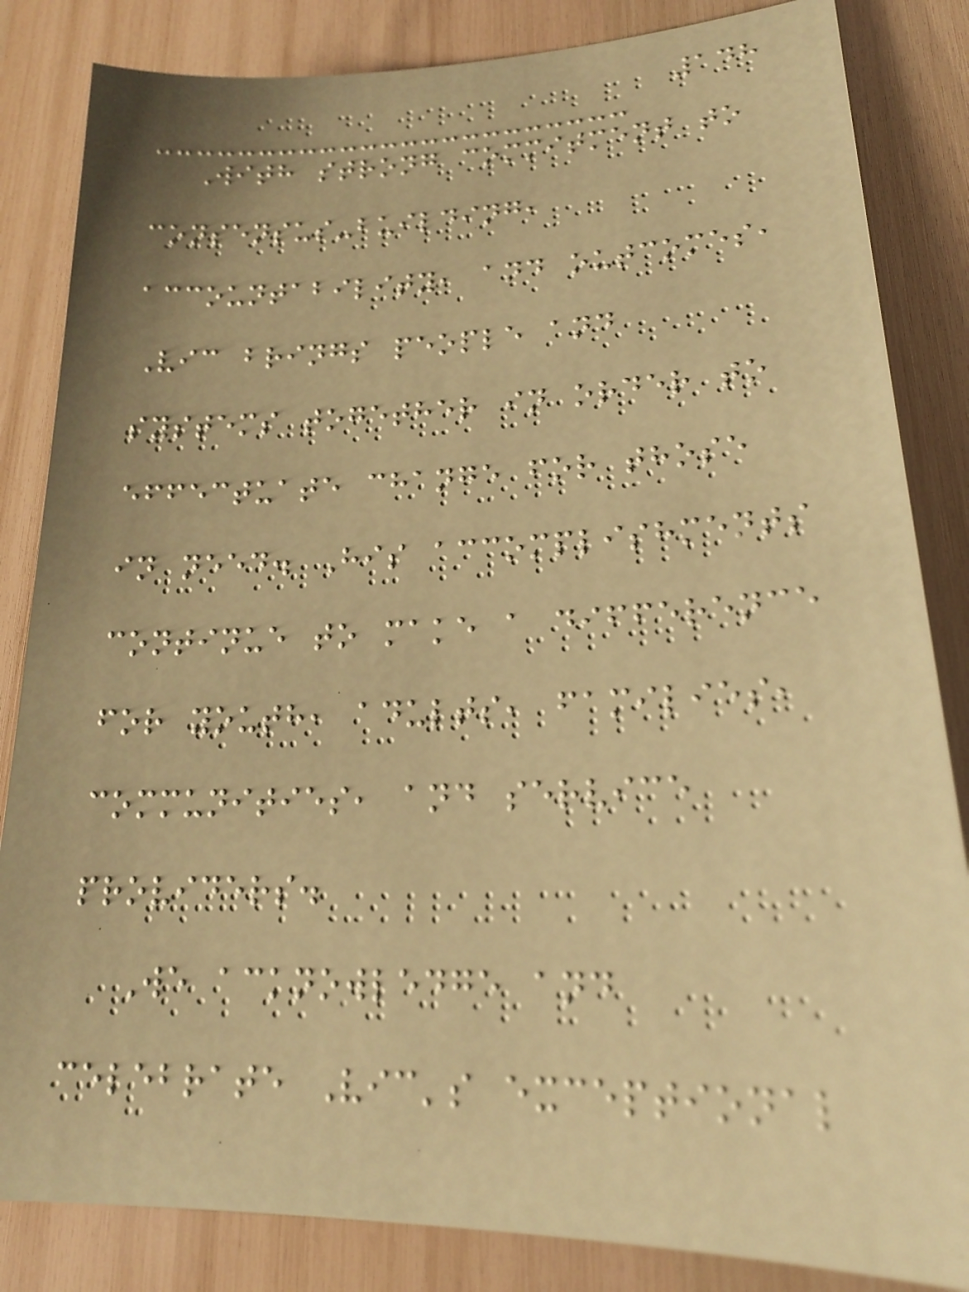148
With strong commitment to
consensus-building,
accountability, and outcomes,
Vic brings people and
systems together in order to
effectuate change for those
in need. His accomplishments
continue to make a difference
for youth, adults, families,
communities, and service
providers.
We acknowledge and
celebrate Vic's exceptional
